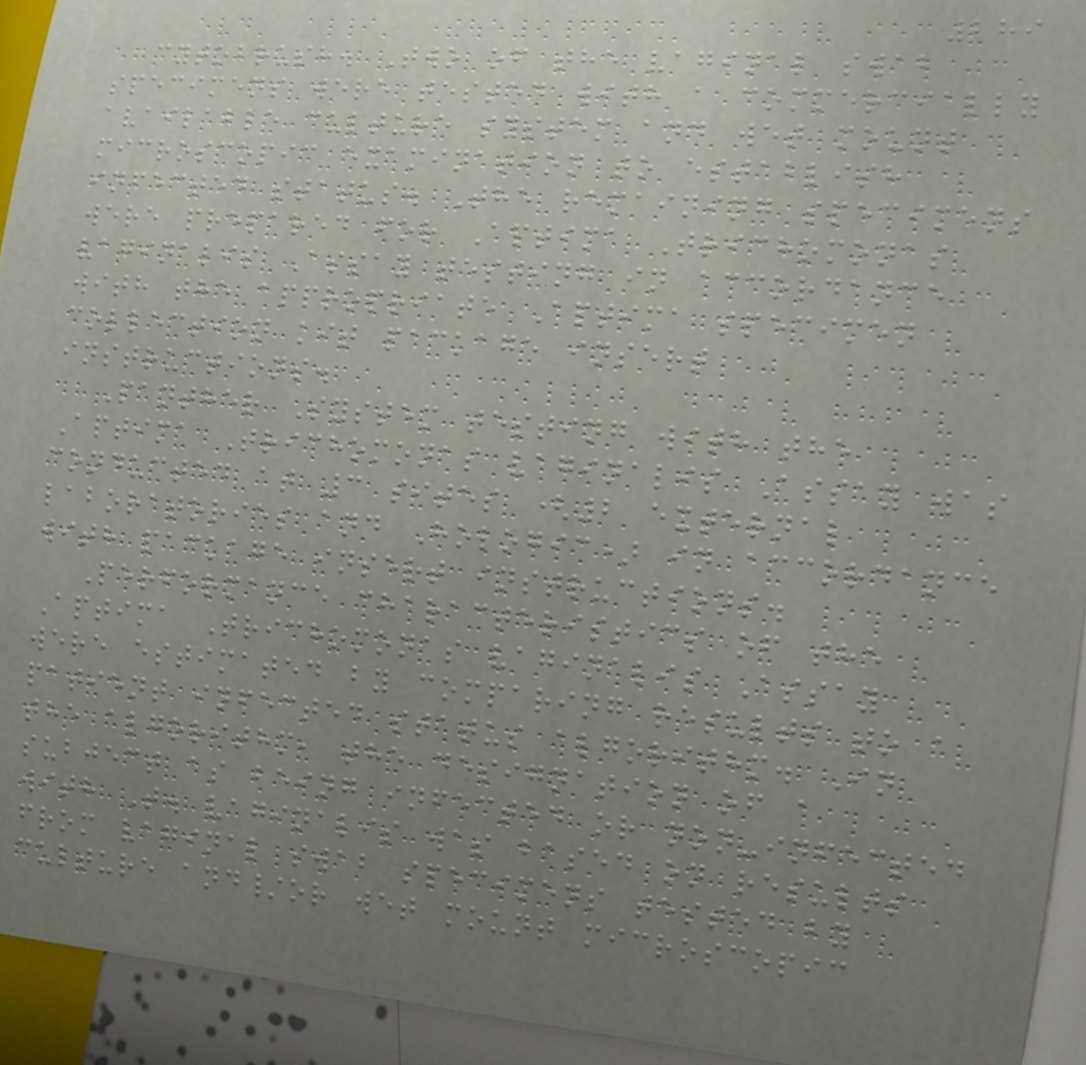289
cytobrush. Two of the vaginal swab
specimens were tested with a commercially
available culture system and wet mount
microscopic examination to establish
infected status. The remaining specimens
were prepared for Aptima Trichomonas
vaginalis Assay testing in accordance
with the appropriate Aptima specimen
collection kit package insert
instructions.
Panther System testing with the
Aptima Trichomonas vaginalis Assay was
conducted at 3 sites (2 external
laboratories and Hologic) in accordance
with package insert instructions.
Performance characteristics of the
Aptima Trichomonas vaginalis Assay
were estimated by comparing results to a
patient infected status algorithm. In
the algorithm, the designation of a
subject as being infected or non-infected
with T. vaginalis was based on results
from vaginal swab specimens tested by
culture and/or wet mount microscopic
